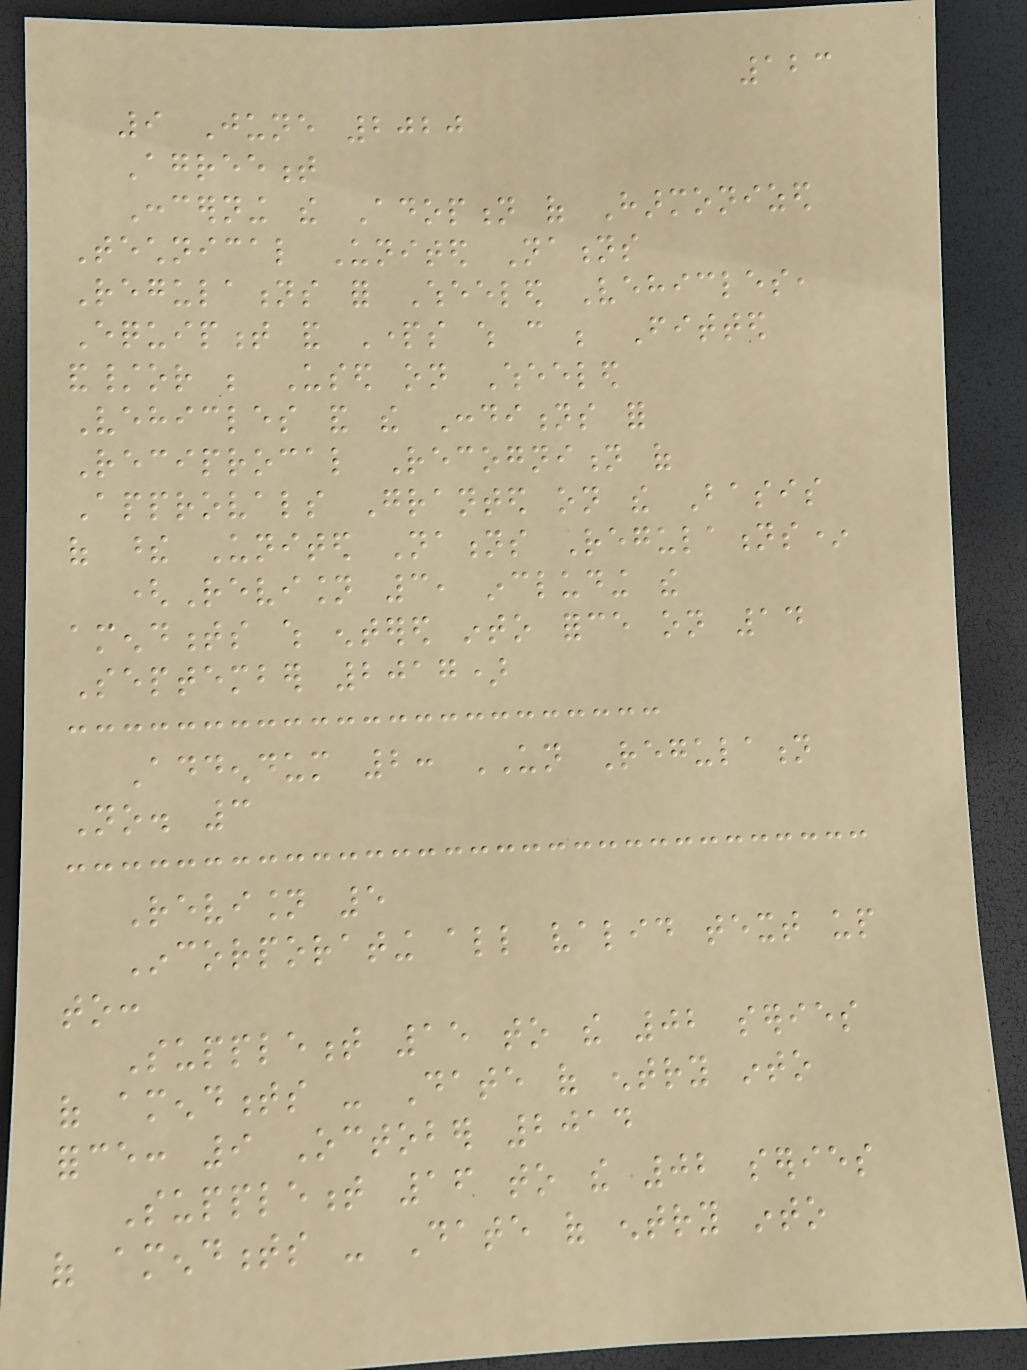123
9 June 2020
Agreement
Concerning the Adoption of Harmonized
Technical United Nations
Regulations for Wheeled Vehicles,
Equipment and Parts which can be Fitted
and/or be Used on Wheeled
Vehicles and the Conditions for
Reciprocal Recognition of
Approvals Granted on the Basis
of these United Nations Regulations*
(Revision 3, including the
amendments which entered into force on 14
September 2017)
Addendum 2: UN Regulation
No. 3
Revision 5
Incorporating all valid text up
to:
Supplement 15 to the 02 series
of amendments - Date of entry into
force: 9 October 2014
Supplement 16 to the 02 series
of amendments - Date of entry into
